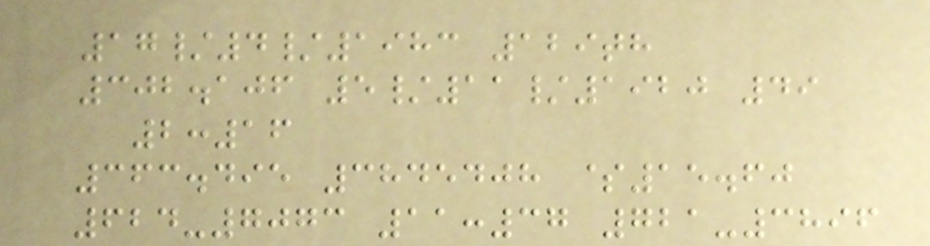17/4/1983 129th
302.106 5/11/1920 49
2:16
363.495 3845408 $15.60
624-7073 11:37 721-3896
